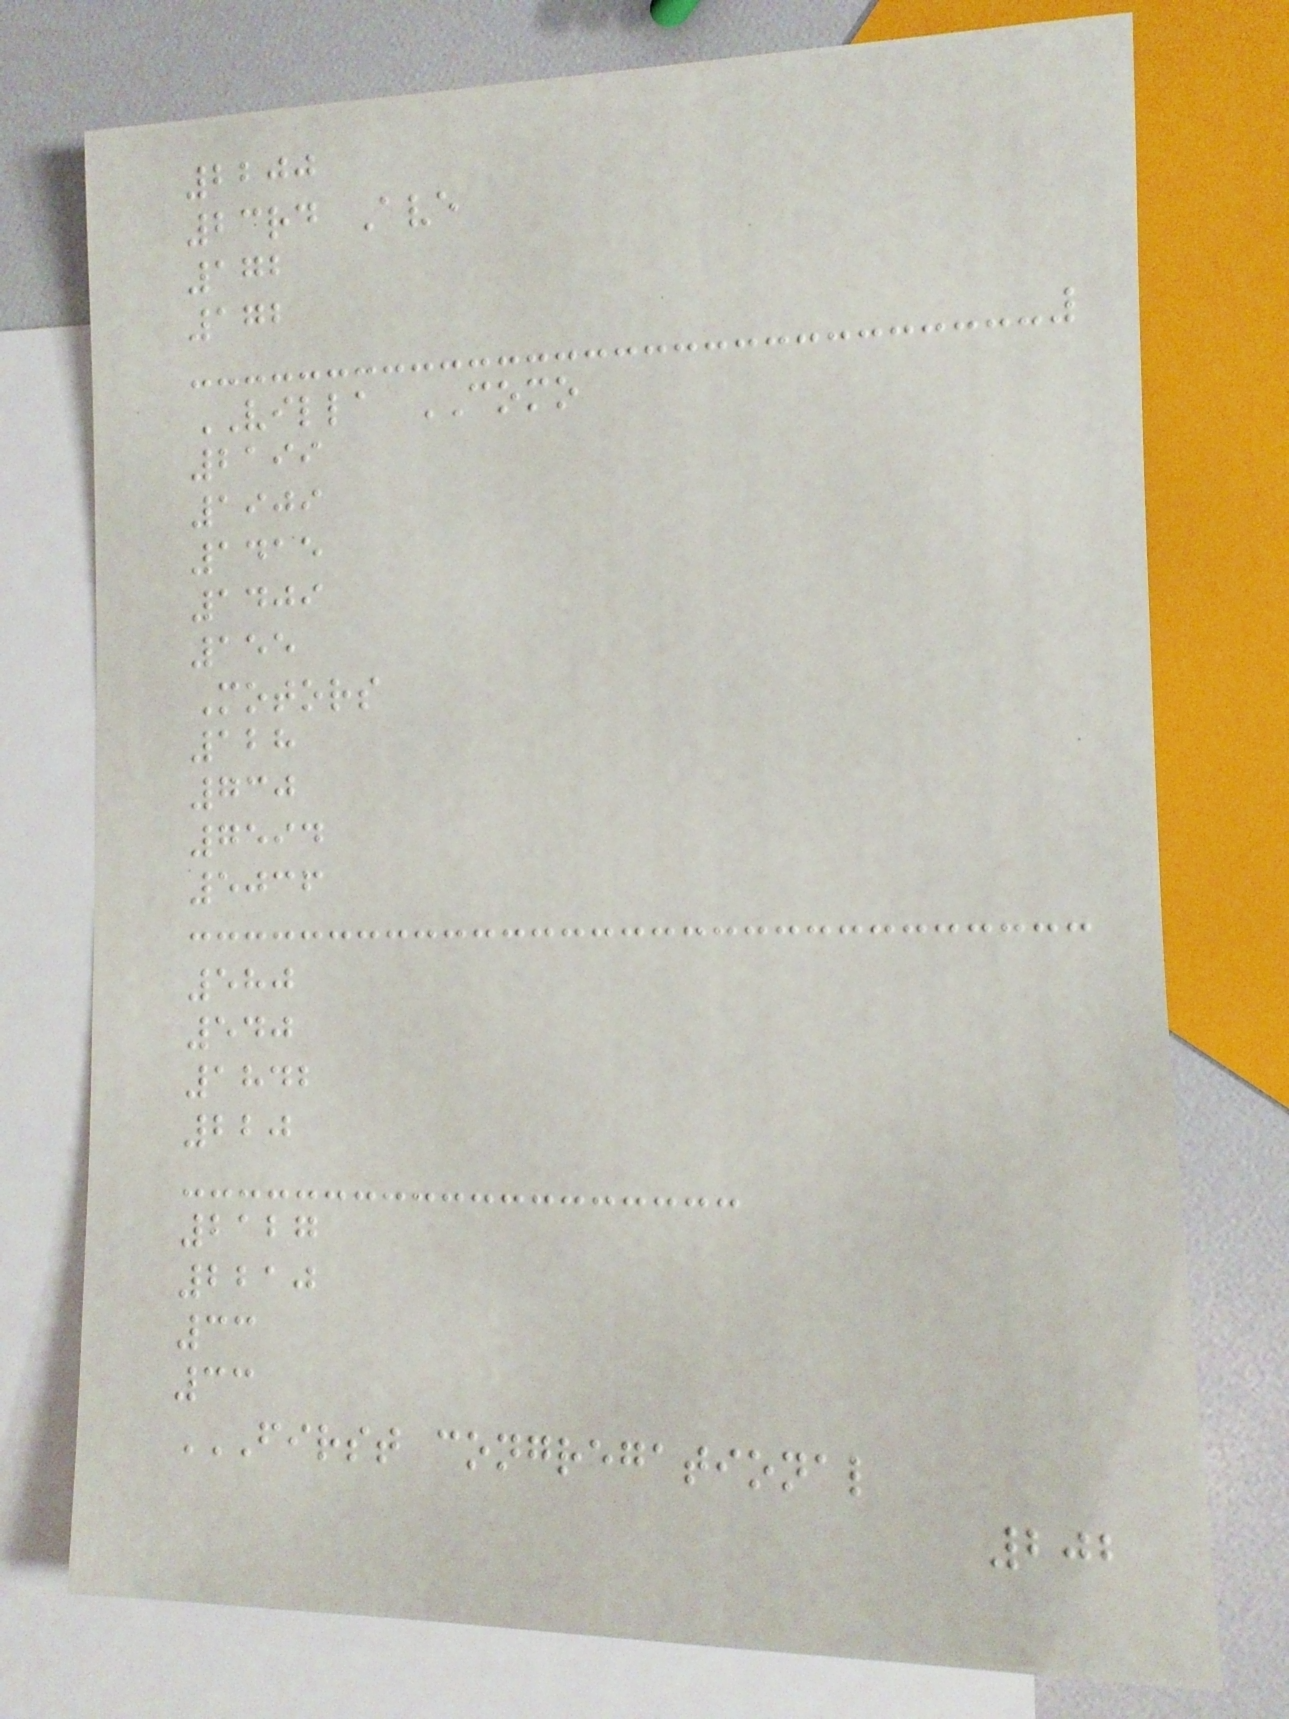2200
23rd Ave
172
172
VILLA COMO
2199
1909
1415
1409
155
Motors
128
730
7594
5036
580
540
1842
220
2127
2210
33
33
FIRST CONGREGATIONAL
202
